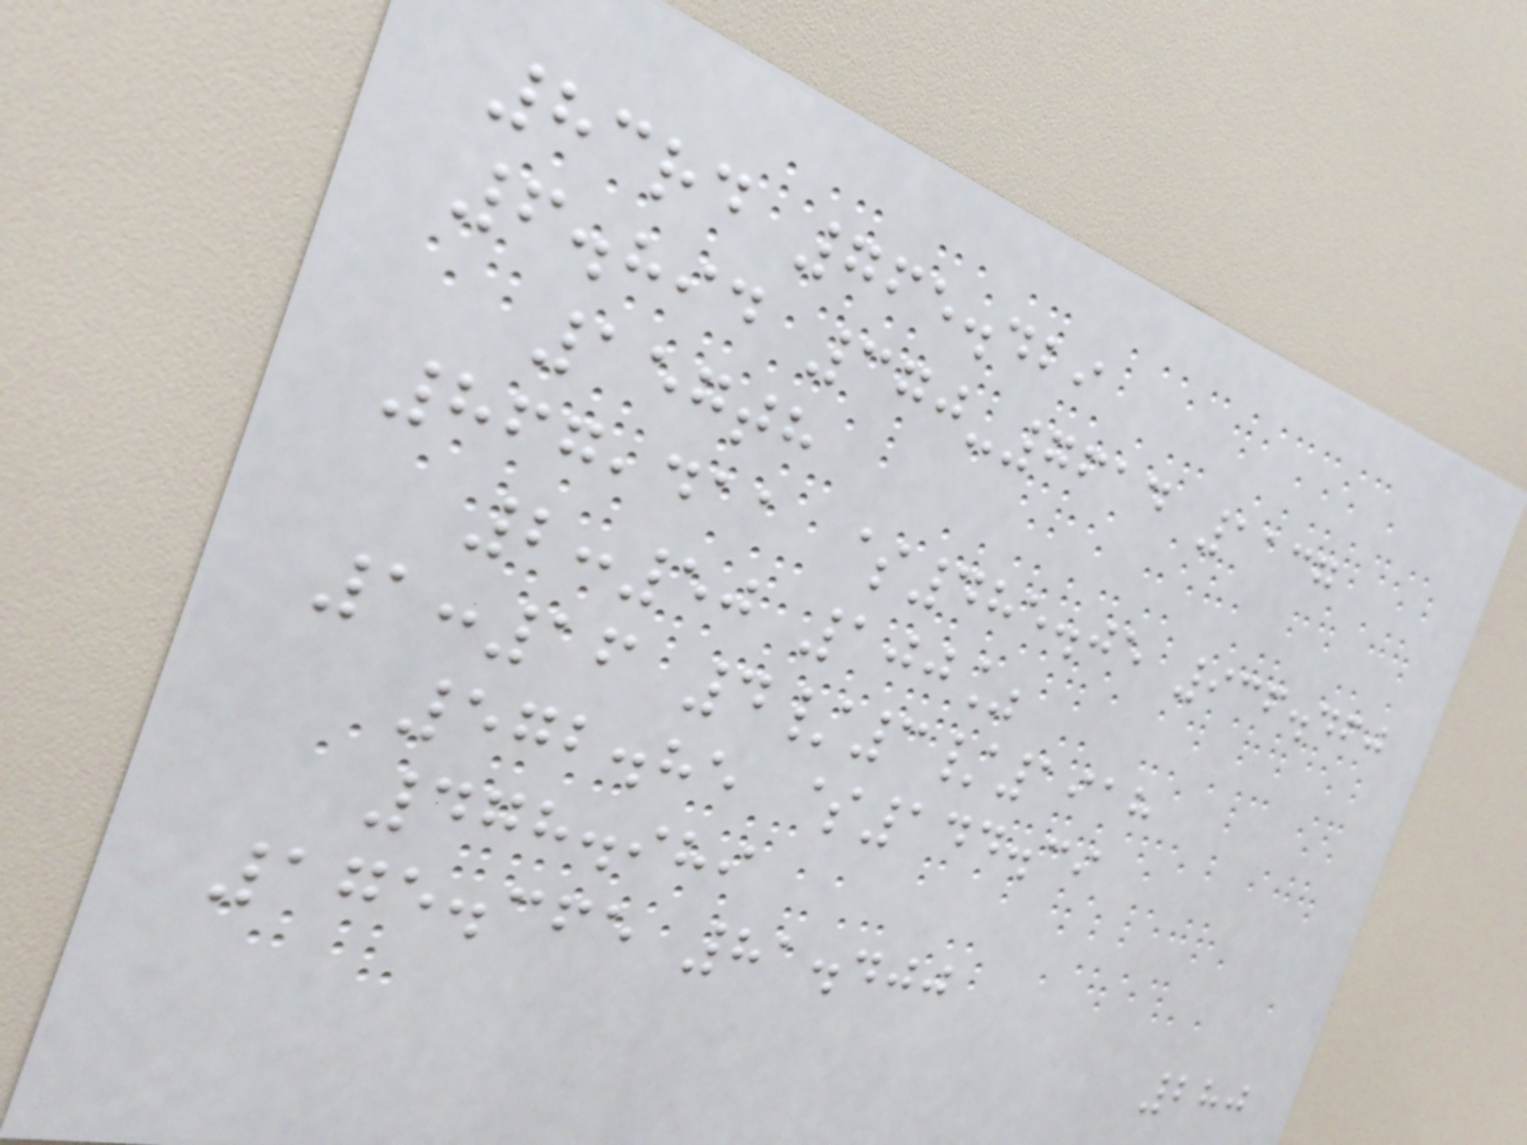83rd 765.429
6.894 370-7614 1137
157th
867,411 $485.05 936.460
2:50 100%
1:16 4/3/1918
572.85 $144.39
478.989
175.365 81.400
280
